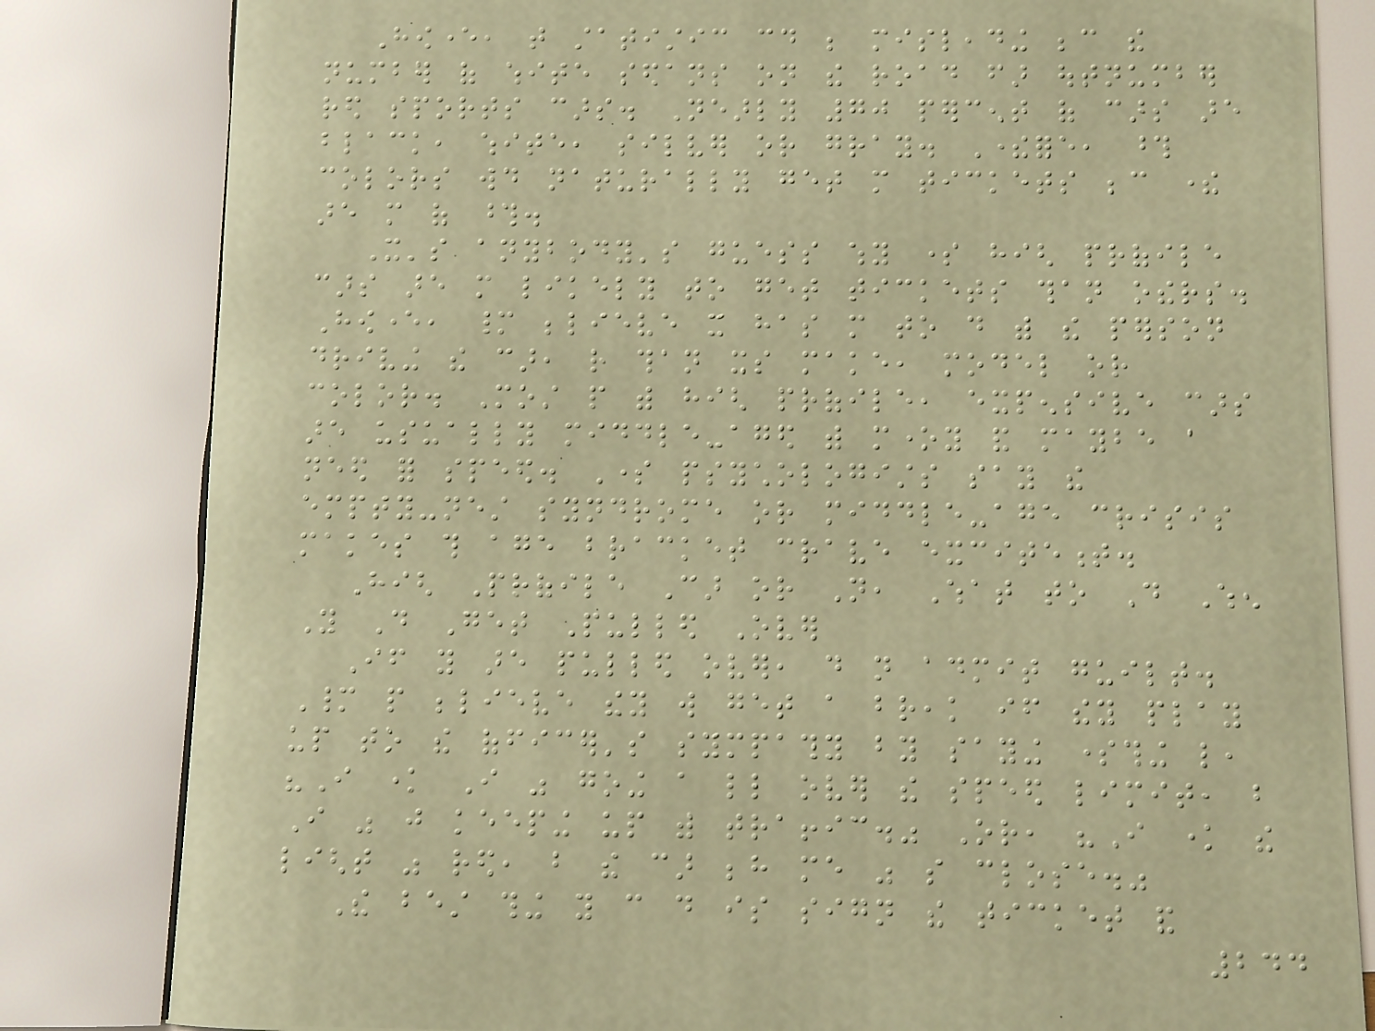However, that statistic could be misleading because the
number of white sedans on the road far outnumber
red sports cars. Nearly 70 percent of cars are
black, white, silver or gray. Therefore, those
colors would naturally get more tickets because there
are more of those.
It's anybody's guess why some high profile
cars are more likely to get tickets than others.
However, many believe it has more to do with the person
driving the car, rather than its make, model or
color. Most people with high profile, expensive cars
are usually middle-aged with money and maybe a
need for speed. Some psychologists say the
empty-nest syndrome or middle-age crisis
makes this age bracket crave excitement.
High Profile Car or Not, What to Do When
You Do Get Pulled Over
If you are pulled over, do not admit guilt.
Many people believe they will get a break if they play
up to the officer's sympathy by saying something like,
"I know I was going a little over the speed limit, but
I was just keeping up with traffic." Or, "I know the
light was red, but the car behind me was so close."
The best thing you can do is sign the ticket and
244
